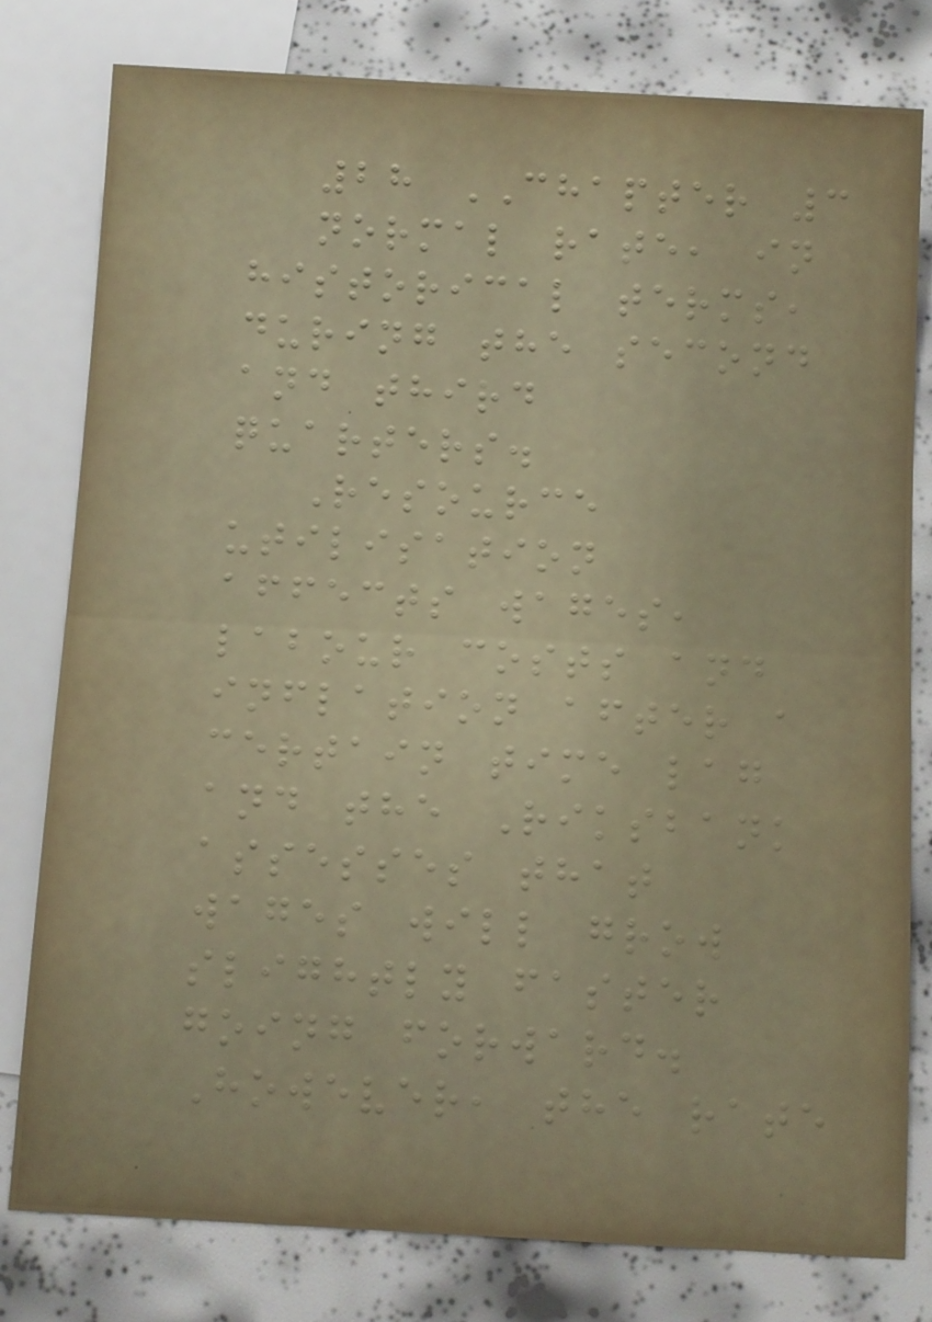28 CHAPTER 3
normal rate, in
historical terms,
during the second
and third
quarters.
Resource
utilisation
affects wages,
labour costs and
inflation after a
certain time lag
and the Riksbank
assesses that
wages will grow
slightly faster
going forward.
However, the rate
